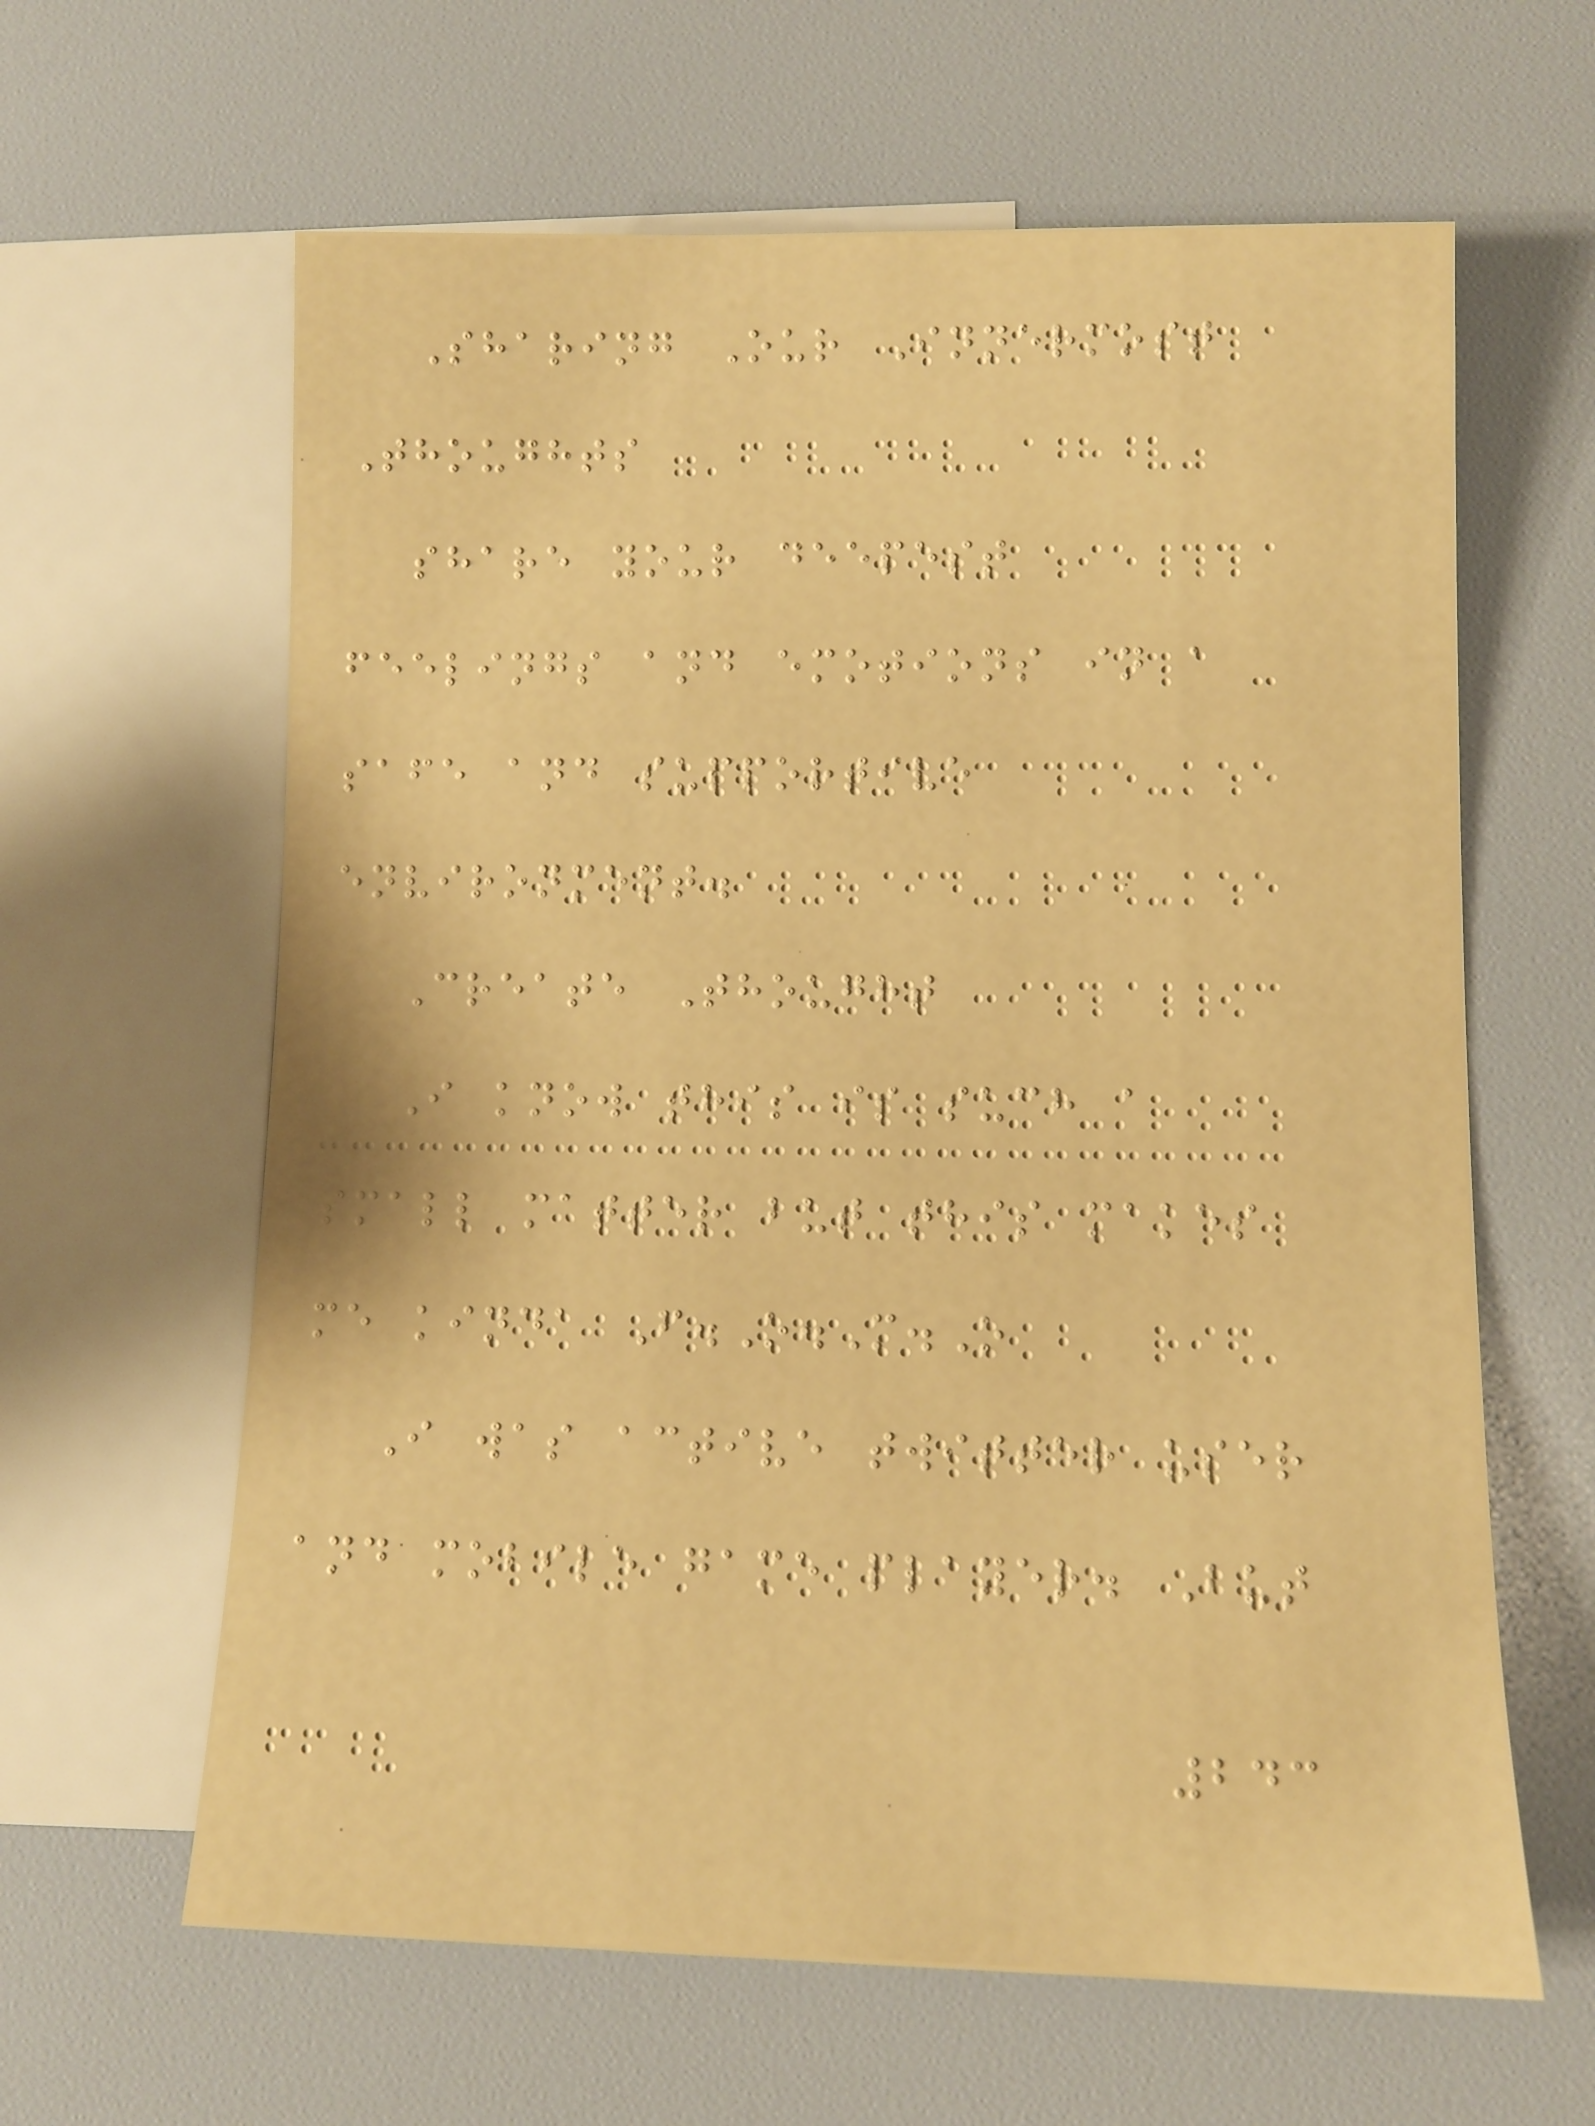Sharing Our Innermost
Thoughts
share your deepest
feelings and emotions in a
safe and supportive
environment.
Create Thought
I know this is such a
small matter but this makes
me kinda F.O.M.O
I was active twitter user
and mobile game player. But
243
